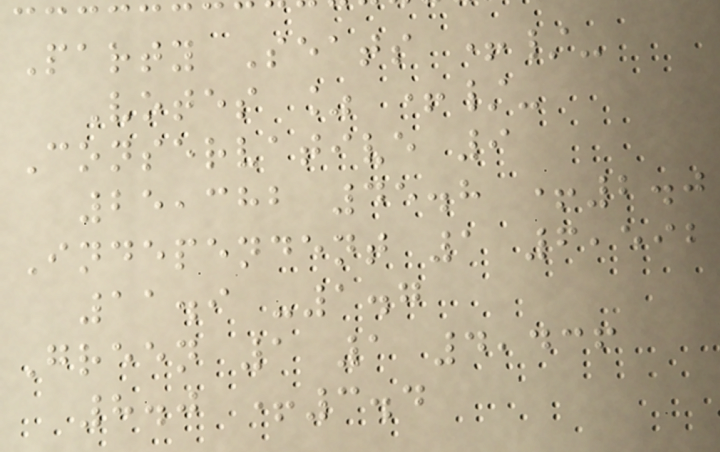Party Seats +/-
Votes % +/-
Conservative 9
25,382 45.8 +2.0
Independent 1 6,592
11.9 -1.7
Green 1 1 4,436
8.0 +3.4
